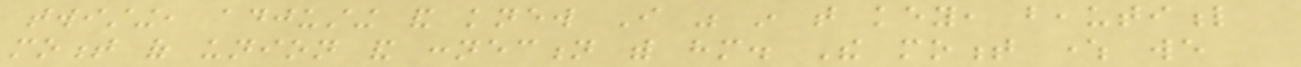twisting, adjusting and knew I was in that key, beautiful
moment of union and connection with him. The moment where we
